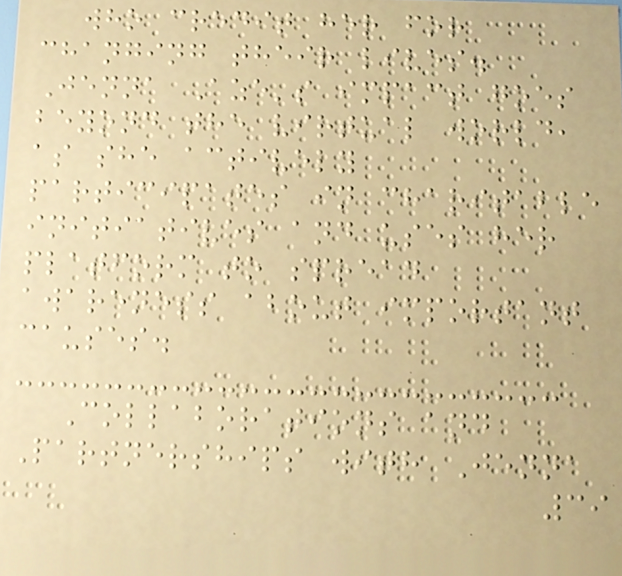who credit her for
changing their lives.
Jenna Aze's impact goes
beyond the virtual world,
as she actively
participates in charitable
initiatives and uses her
platform to spread
awareness about important
causes.
Collaborations and
Partnerships with Jenna
39
